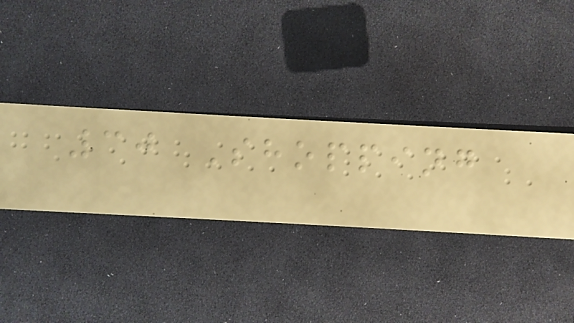30 Shopping
